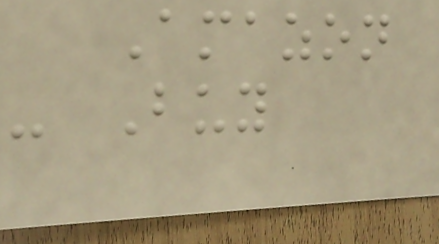Amazon
- Buy
